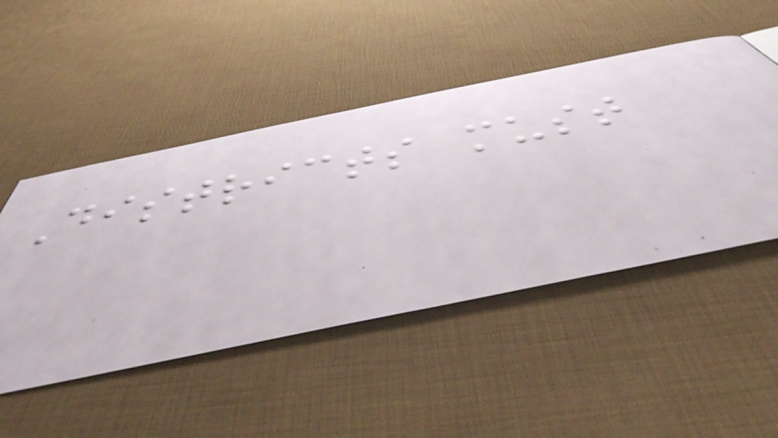Districts must
